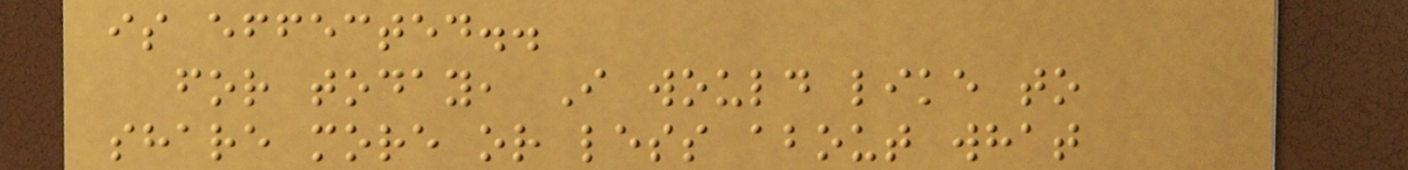is effected..
for today, I would like to
share more or less about what
